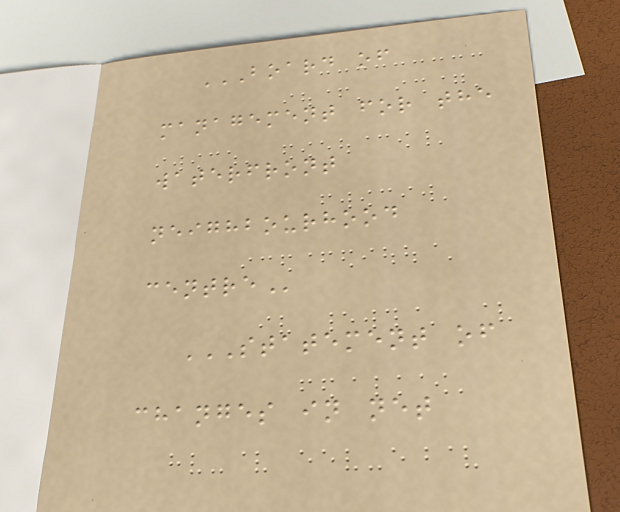BOARD OF
MANAGEMENT FOR THE
WATERFRONT
NEIGHBOURHOOD
CENTRE
STATEMENT OF
CHANGES IN NET
